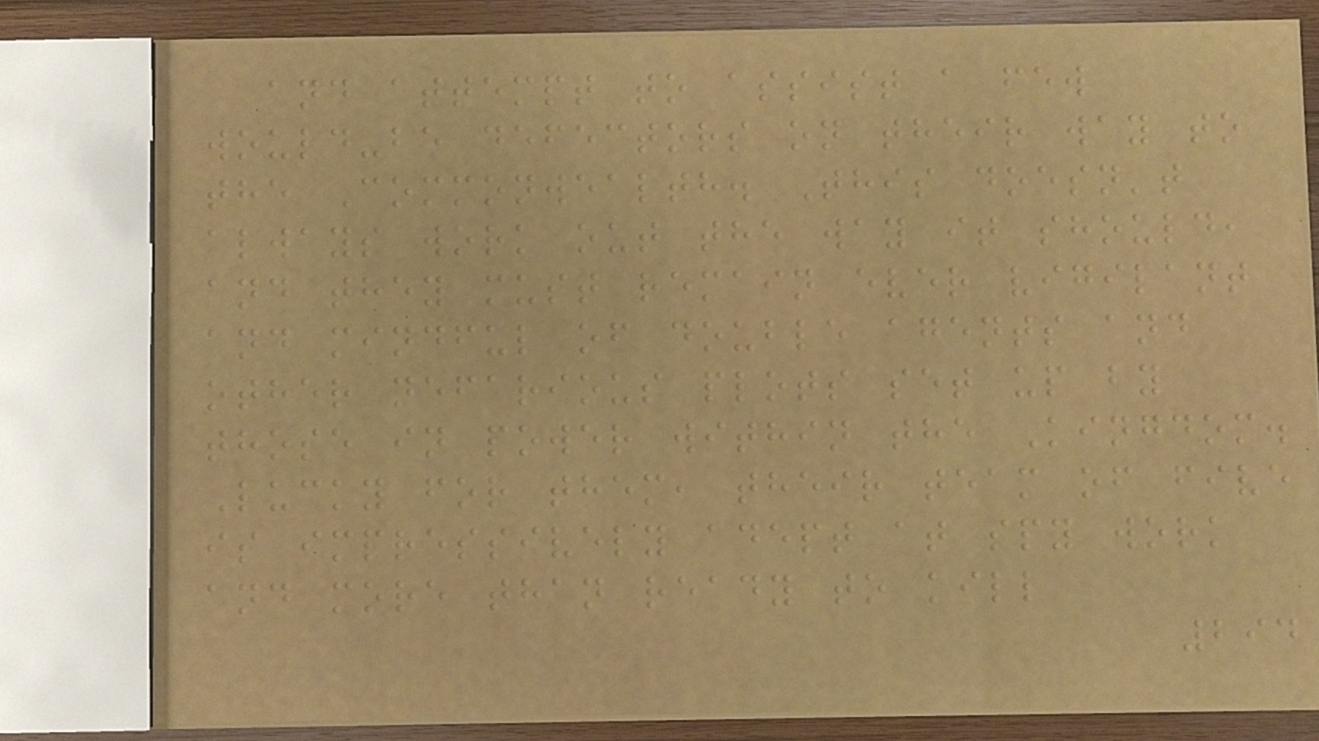and attempt to assist a few
would-be defectors on their way to
the Commonwealth. This doesn't
always work out the way it should,
and they must remain ever vigilant
and mindful of double agents and
other nefarious plots set up by
those in power within the Kingdom.
Lucky for them, their team of five
is impressively adept at spy work
and more than ready to kill
294
